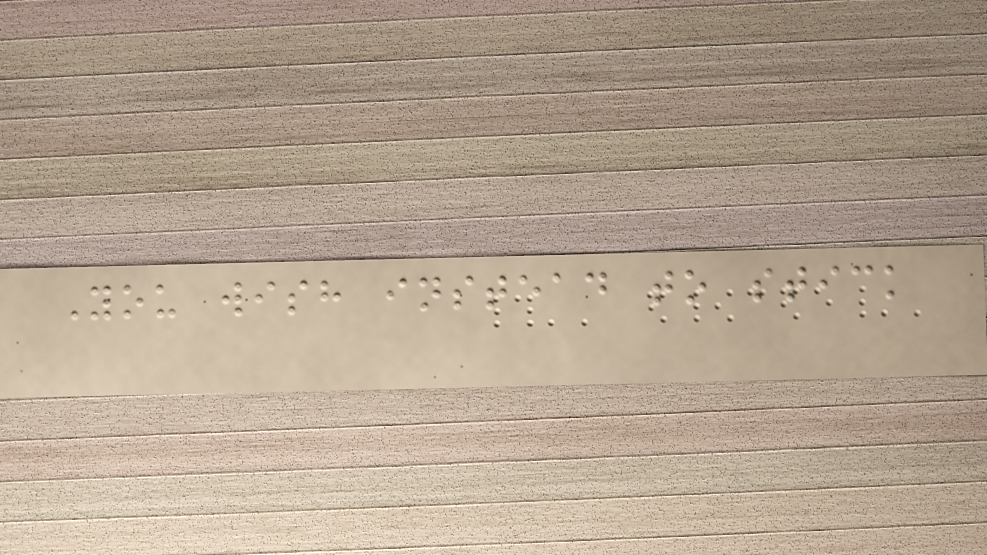You wish instead to stick
